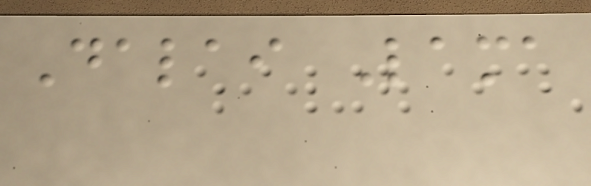Dalai Lama
